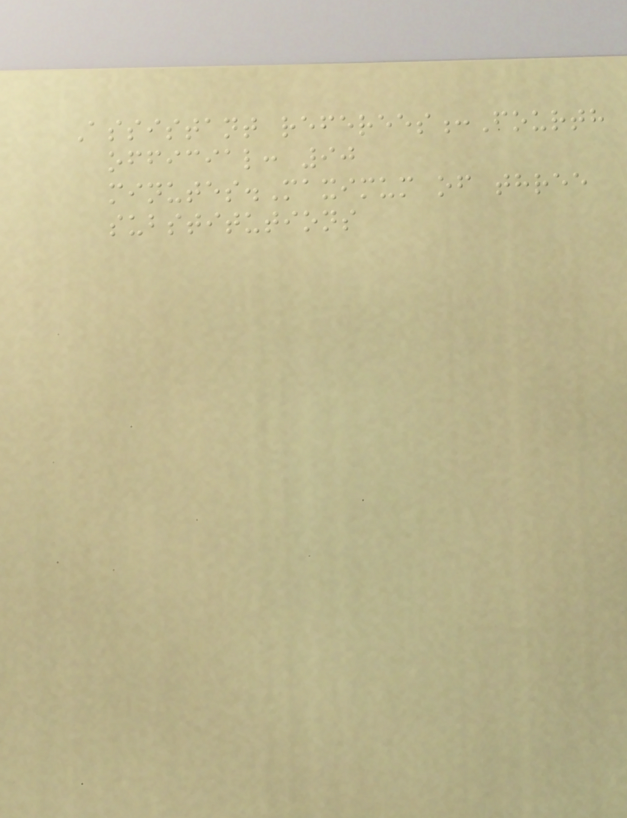Assistant referees:Fourth
official: 90
minutes.Maximum of three
substitutions
